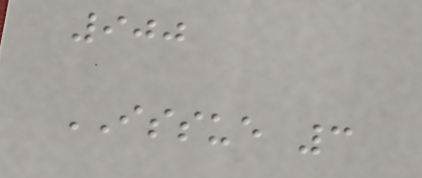900
ISSUE 3
